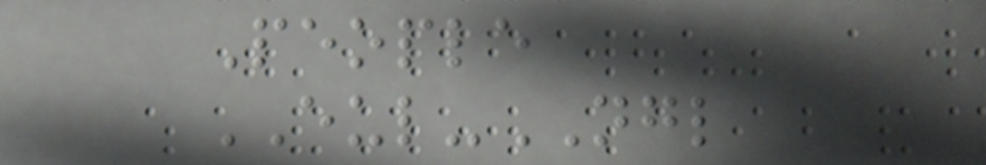People
EUL-NGL
